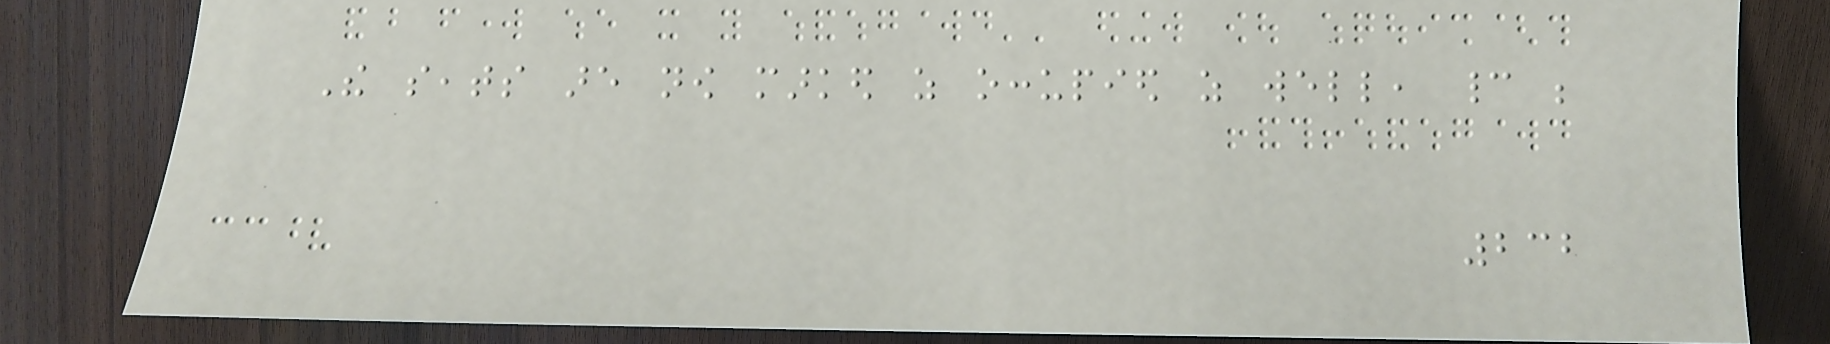The seats are now marked as occupied as well, cannot be
232
